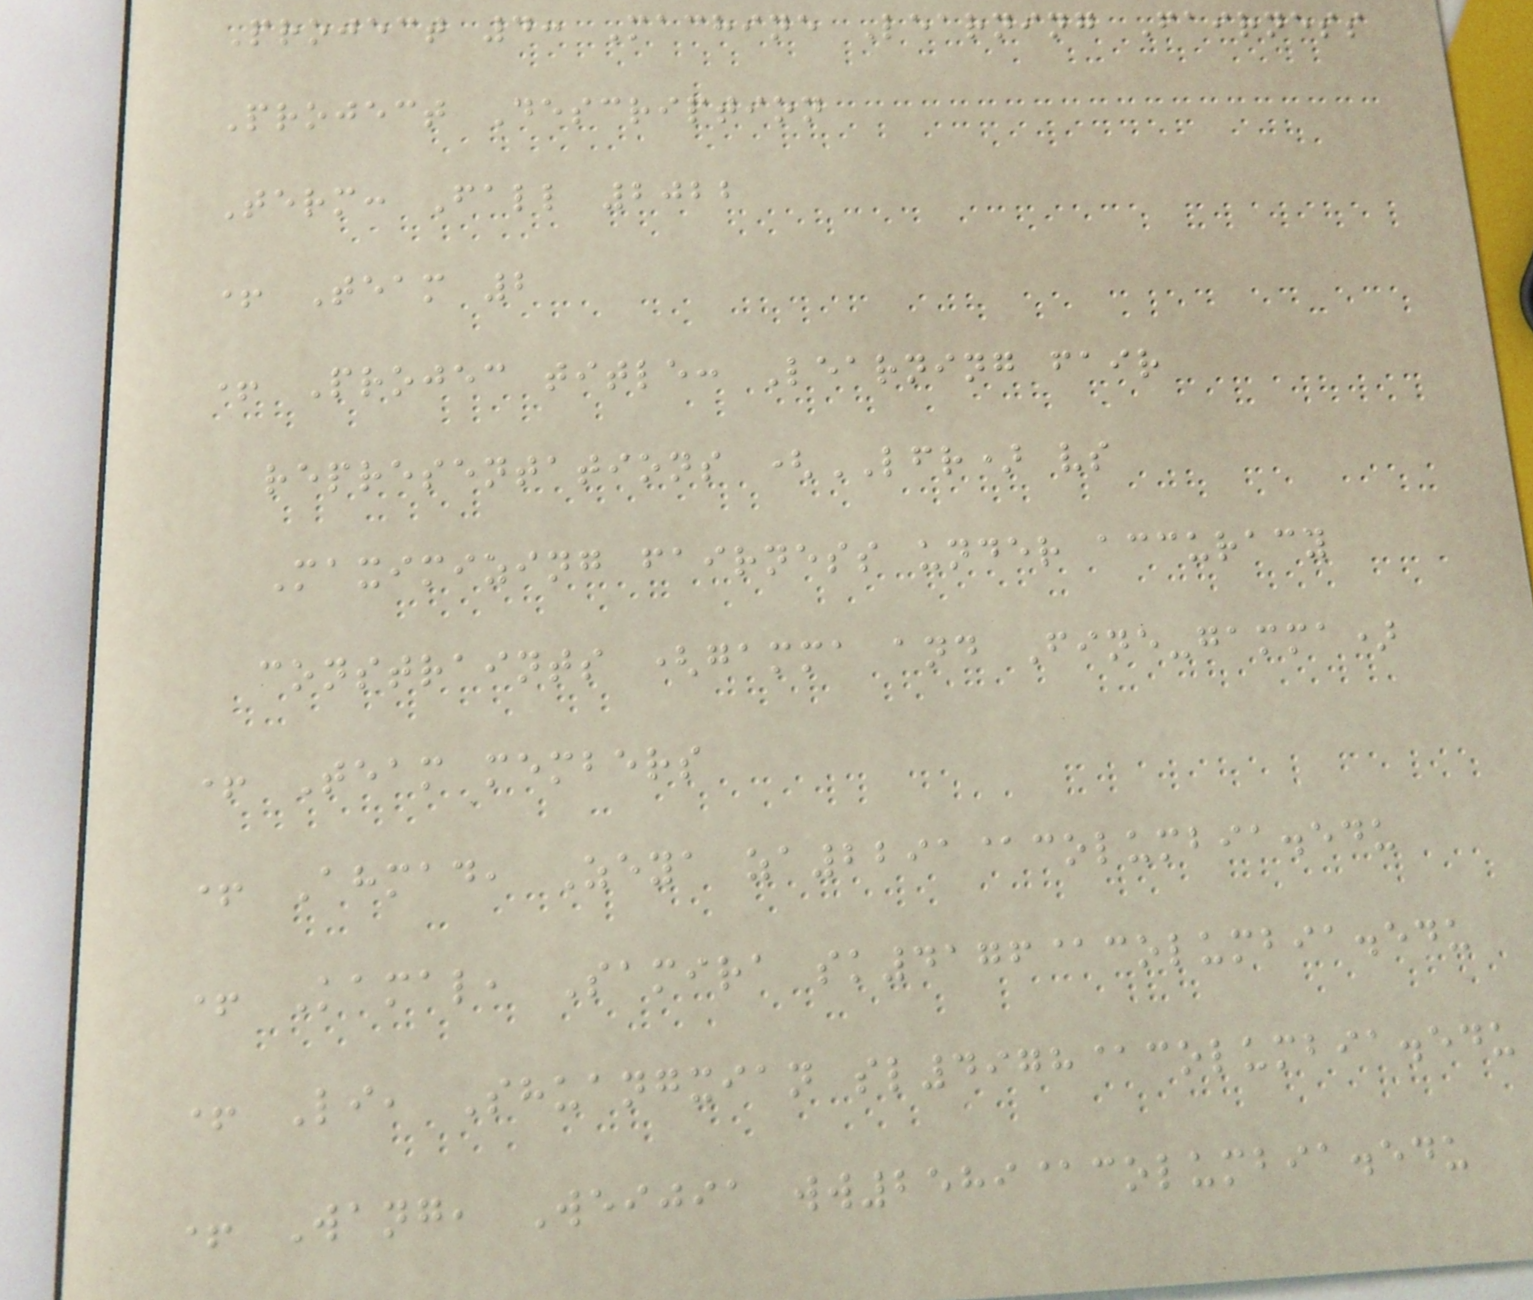Project 4: Machine Learning Fairness
Project Description
Term: Fall 2022
+ Team 2
+ Projec title: Learning fair
representations (LFR) vs
Maximizing fairness under accuracy
constraints (gamma and Fine-gamma)
+ Team members
+ Ahmad, Zeya za2291@columbia.edu
+ Kamal, Samira sk4176@columbia.edu
+ Li, Shuangxian sl4978@columbia.edu
+ Wang, Weijia ww2589@columbia.edu
